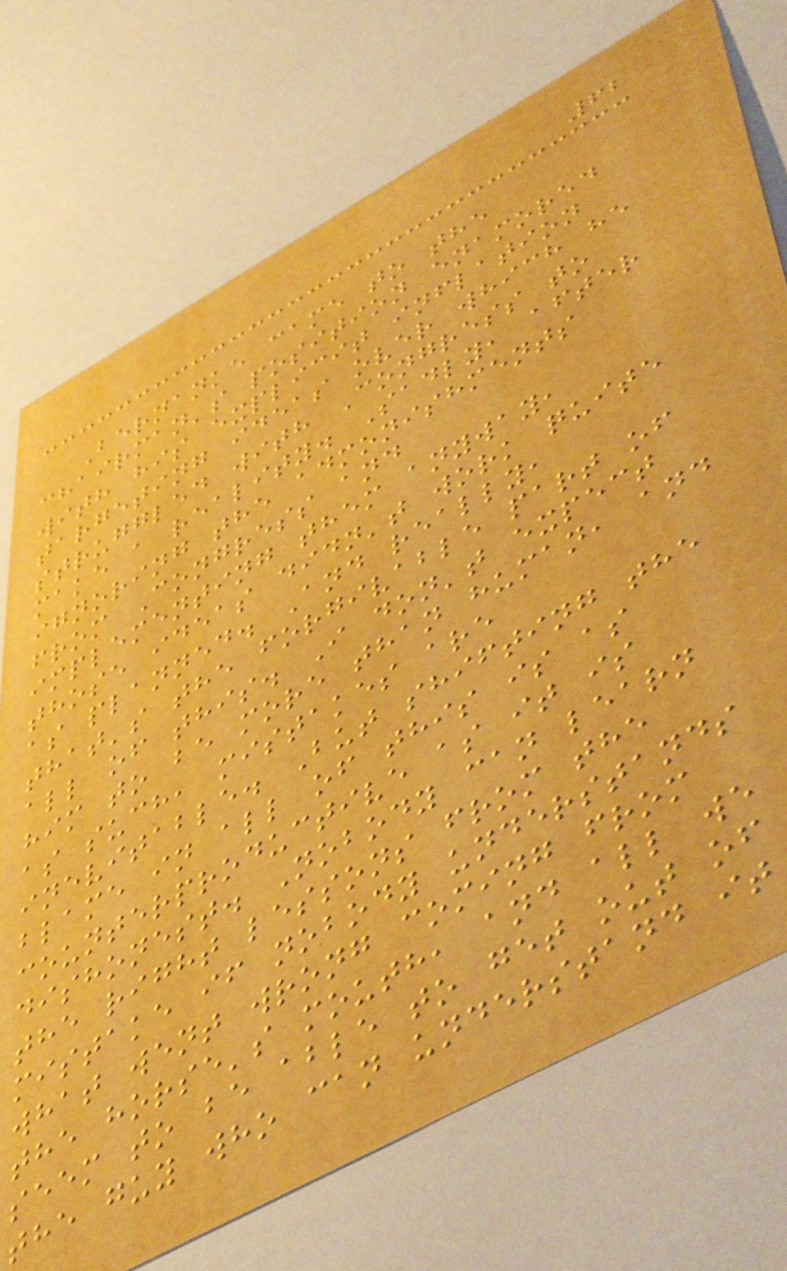62
Bernanke came to the
chairman's position enamored
with his explicit inflation
targeting ideas over which he
struggled with Congress to
make a reality. Sadly, after
ignoring the admonishments
from Congress and
implementing them anyway,
those ideas didn't work quite
as planned. And really,
that's the forgivable part of
all of this. I don't expect
him to be more than human, and
as such, mistakes are
inevitable. But shifting the
blame in all of this is as
counterproductive as it is
dishonest. Nobody can learn
the right lessons from the
mistake if nobody understands
what went wrong coming from
the horse's mouth, and all we
seem to be able to get out of
the guy who can understand it
